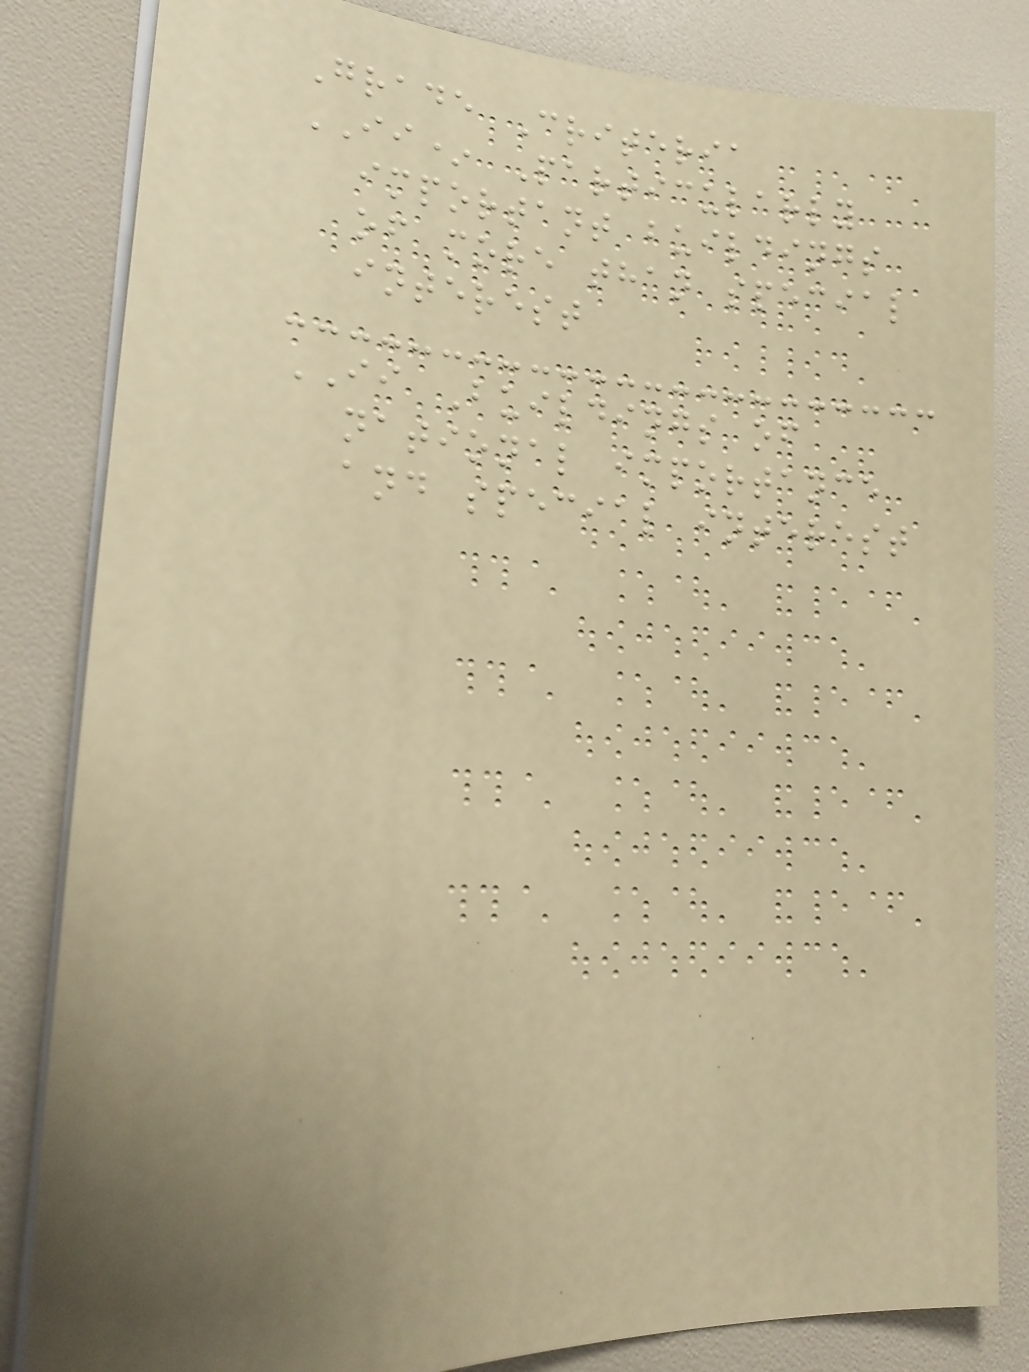Grade Criteria
II* Particularly
important buildings
of more than special
interest
II Buildings of
national importance
and special interest
